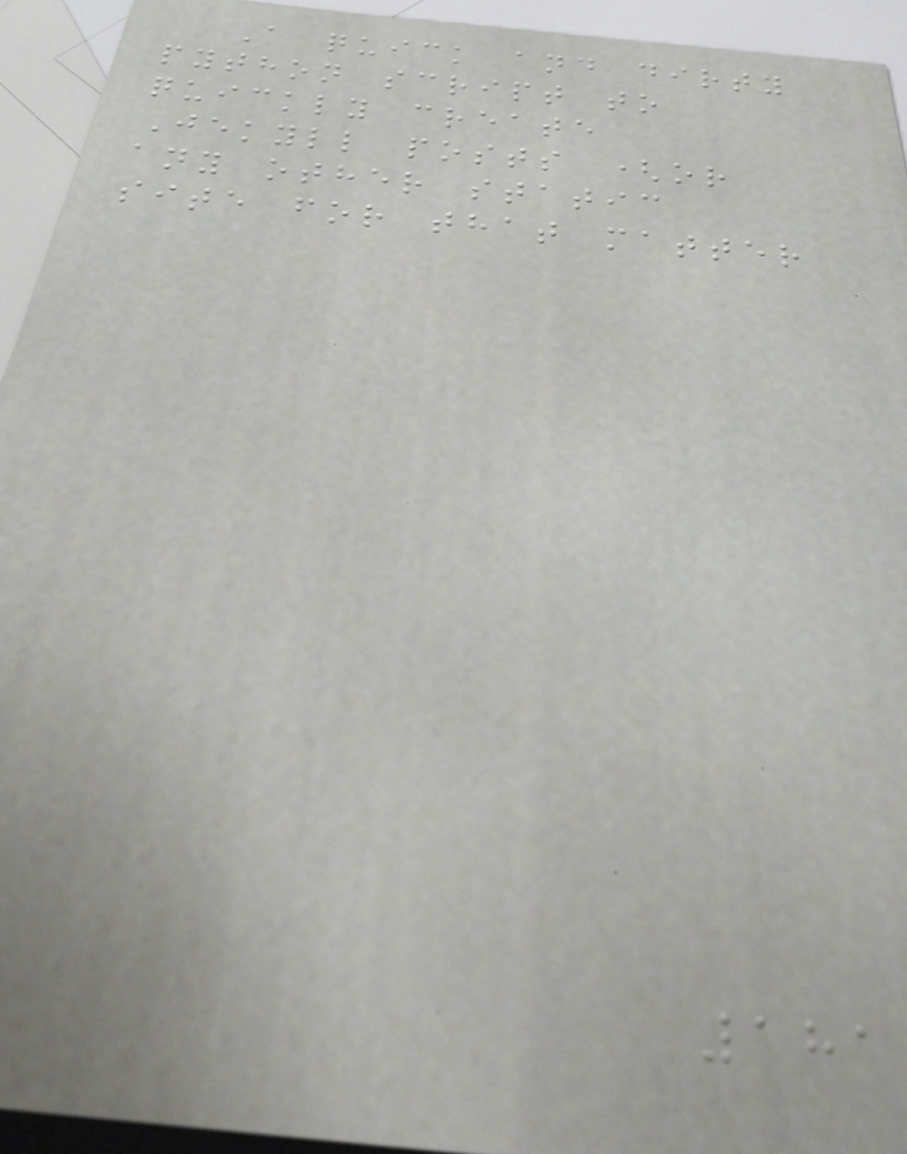A quick and dirty
python script to
quickly create
Jekyll posts (or
any other static
site for that matter
181
